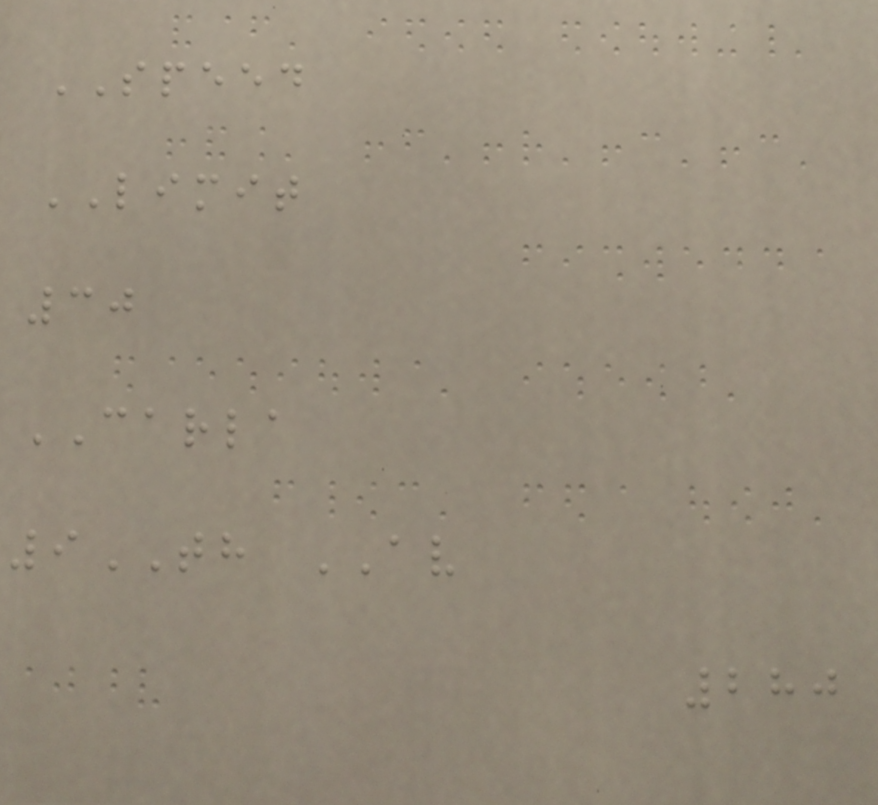SPEED
LIMIT
30
CARLA
9TH AV
280
